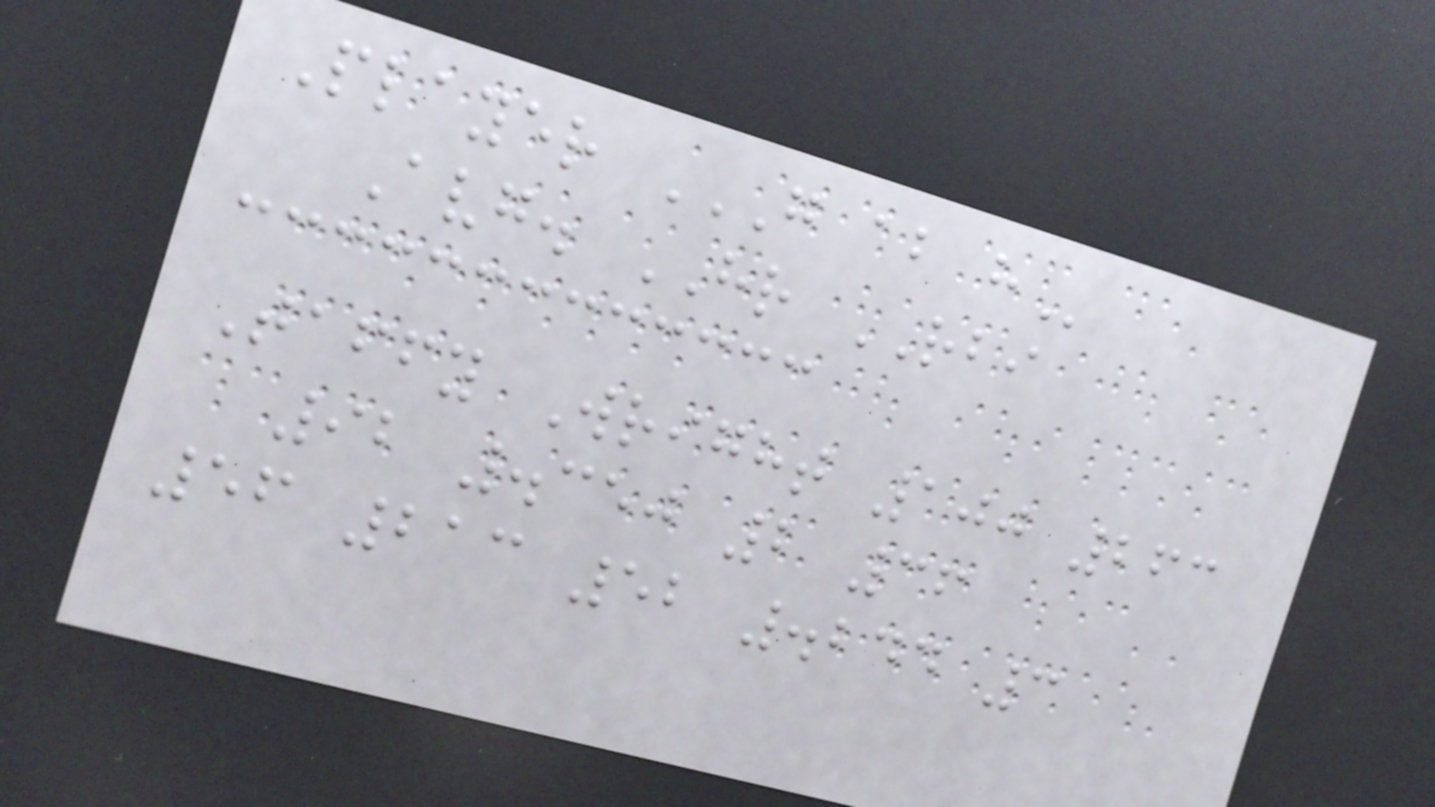Player G AB H
Avg. HR RBI
Taffy Wright 100 263
92 .350 2 36
56 213 52 .244 3
